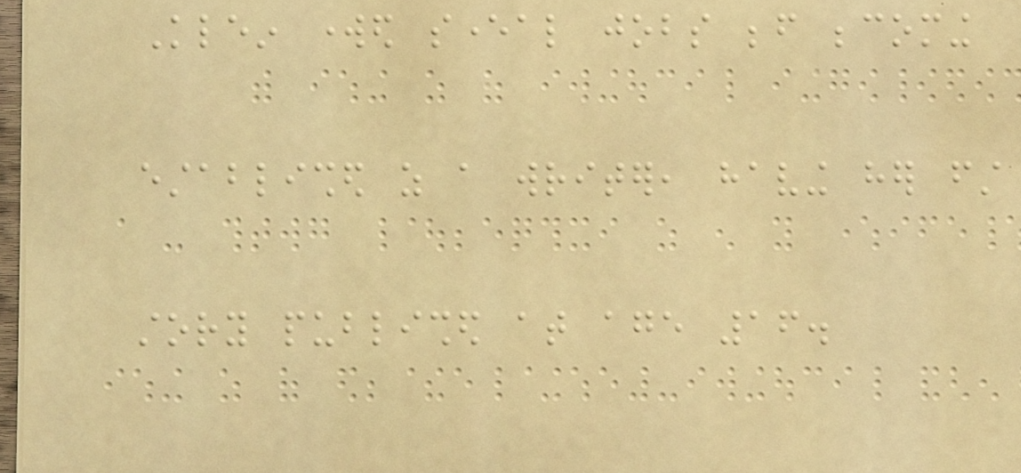Klein worked several jobs before becoming
established as a writer, having her first
story published at age 16.
